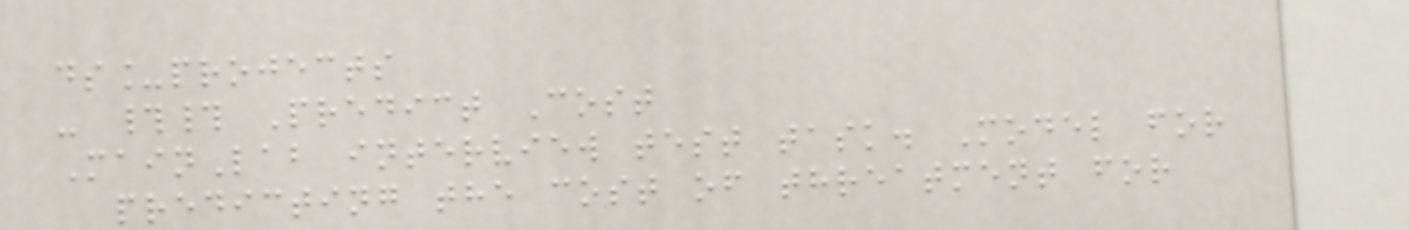ds_projects
- ## Predict Cost
MainLab interview test task. Model for
predicting the cost of threatment for
